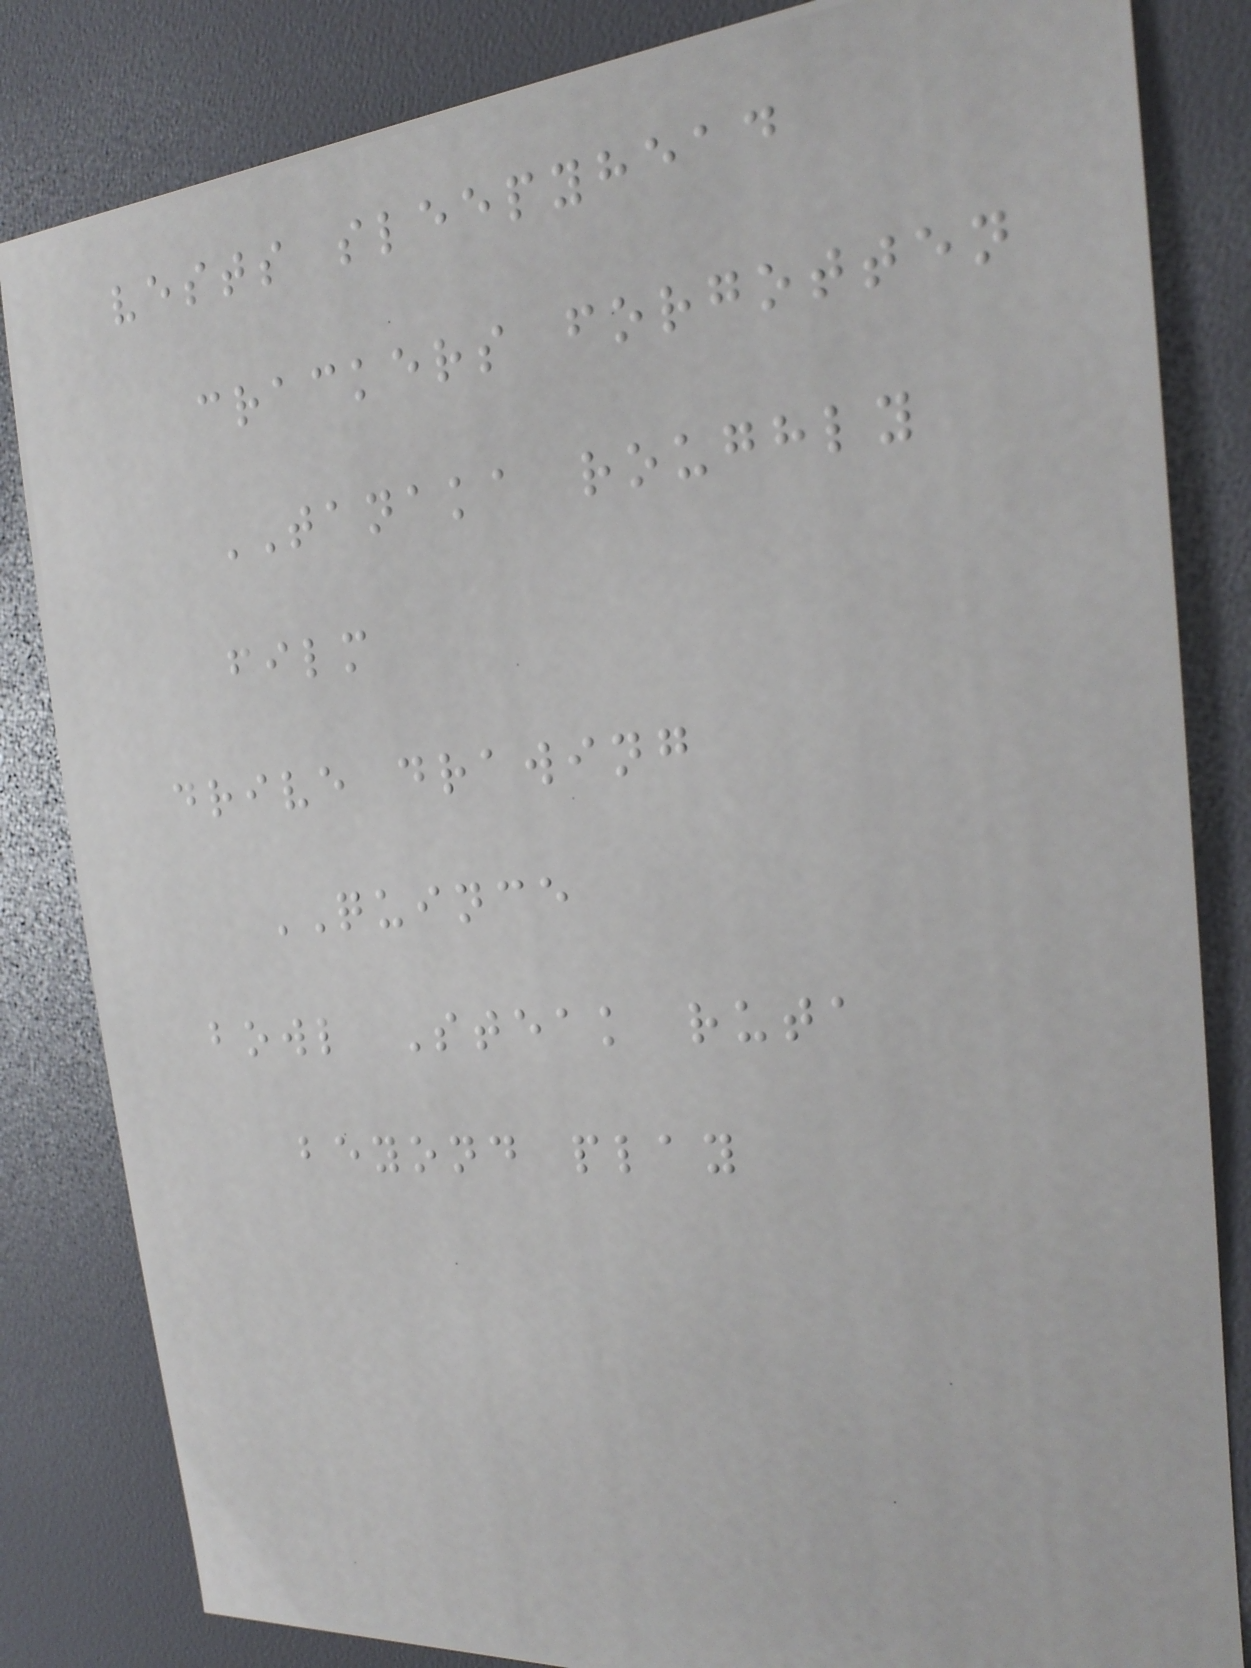vests sleepyhead
crackers forgotten
TANAKA roughly
film
drive drawing
QUINCE
bowl Steak ruta
beyond play
